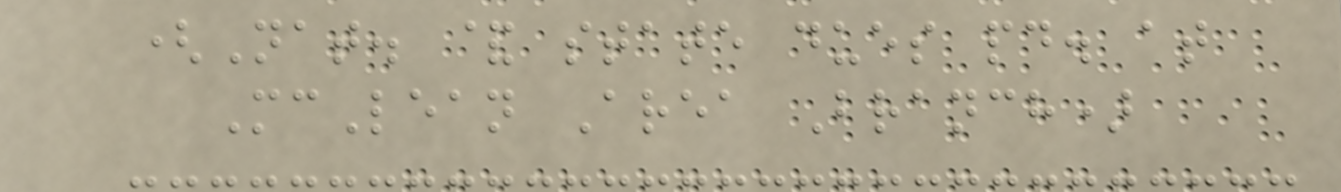(Nat. & state dues pd. at
McLean Area Branch)
